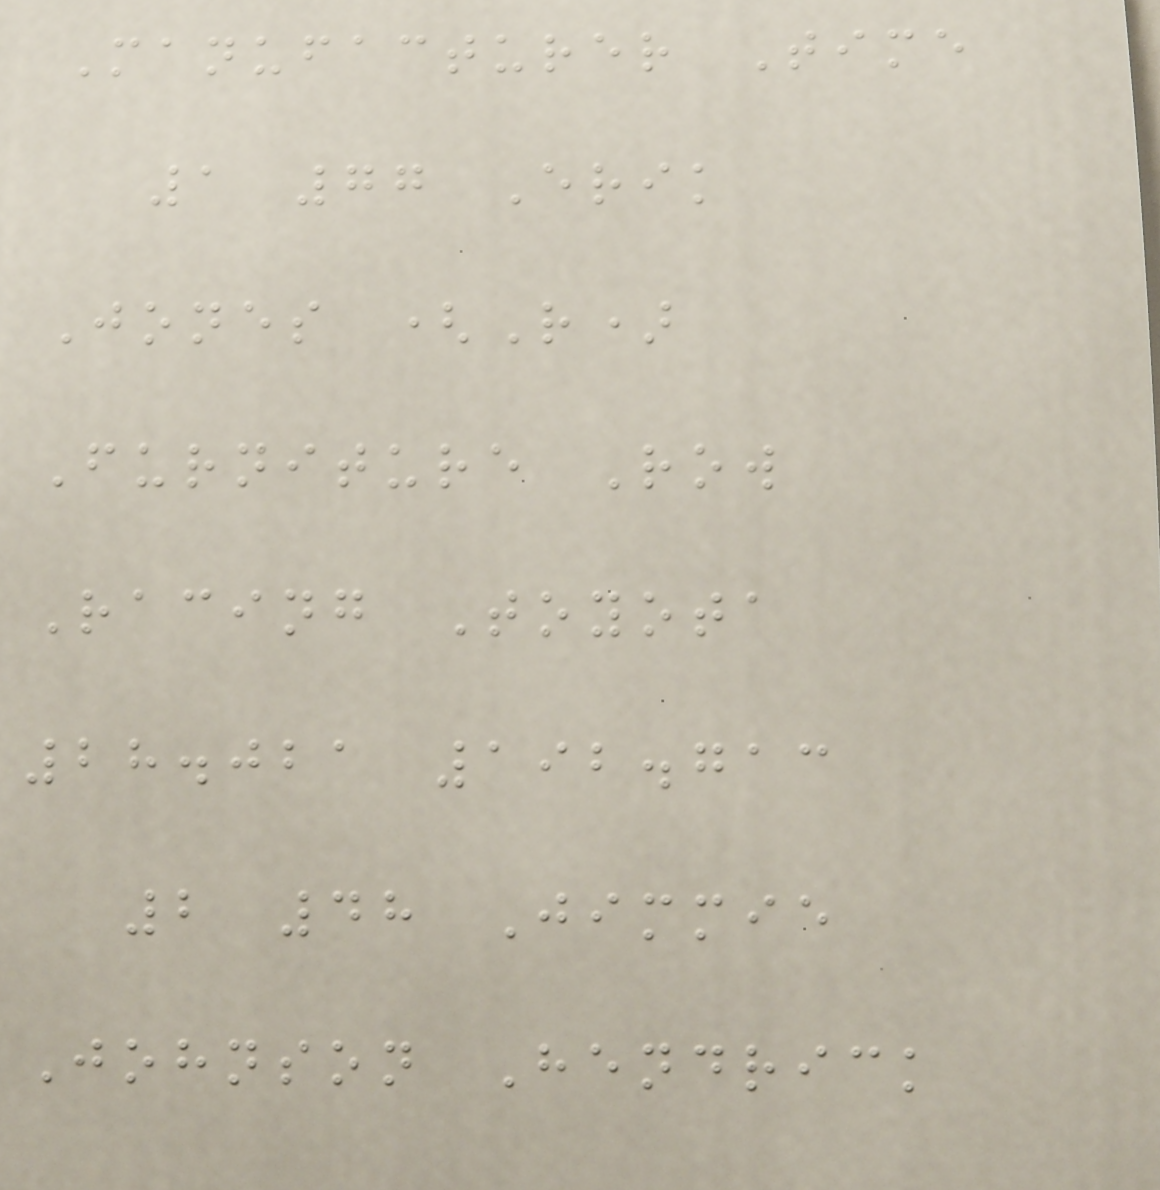Manufacturer Time
1 77 Erik
Jones (R)
Furniture Row
Racing Toyota
28.021 192.713
2 48 Jimmie
Johnson Hendrick
